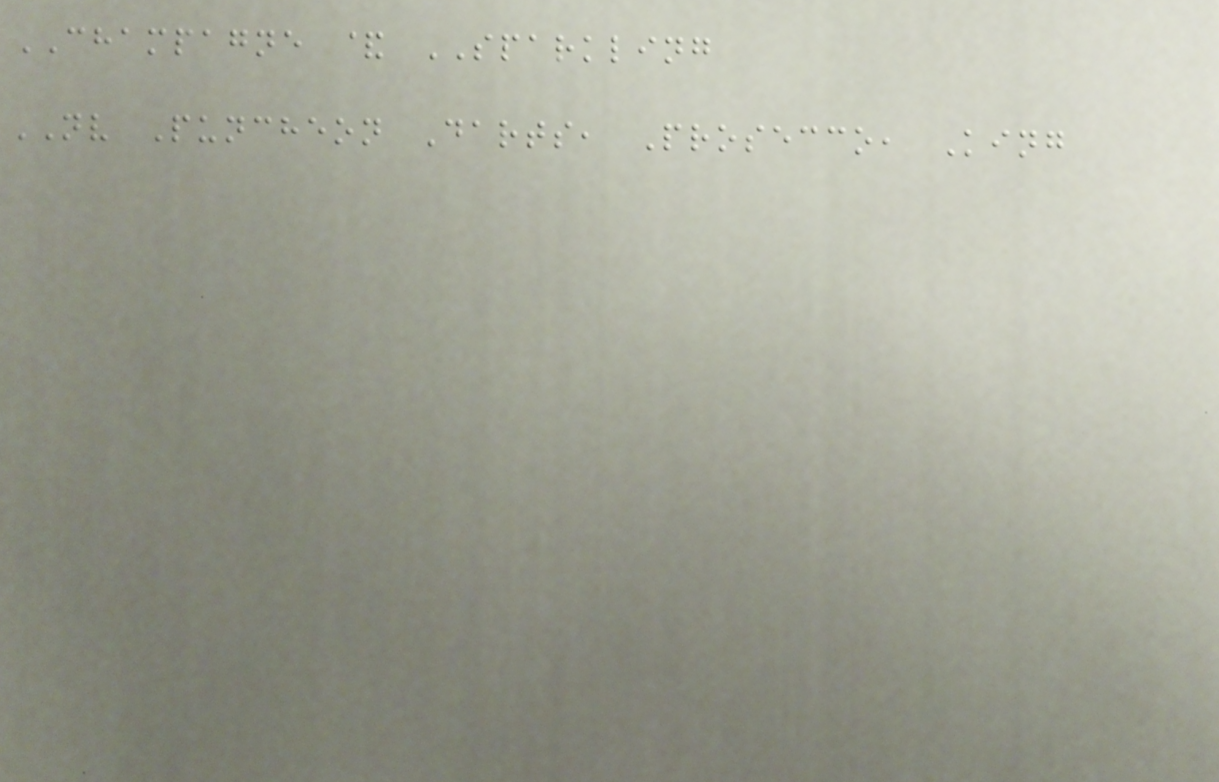CHAMPAGNE & SPARKLING
NV Puncheon Darts, Prosecco, King
